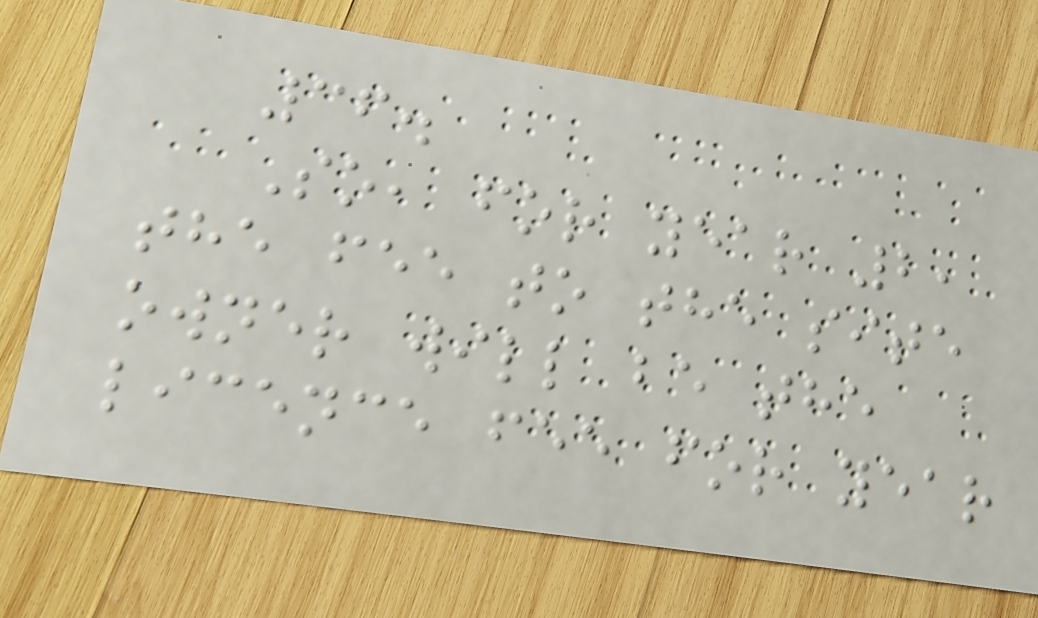36.
So, for year 2,
the fee to the site
owner will be the
licence fee for year
